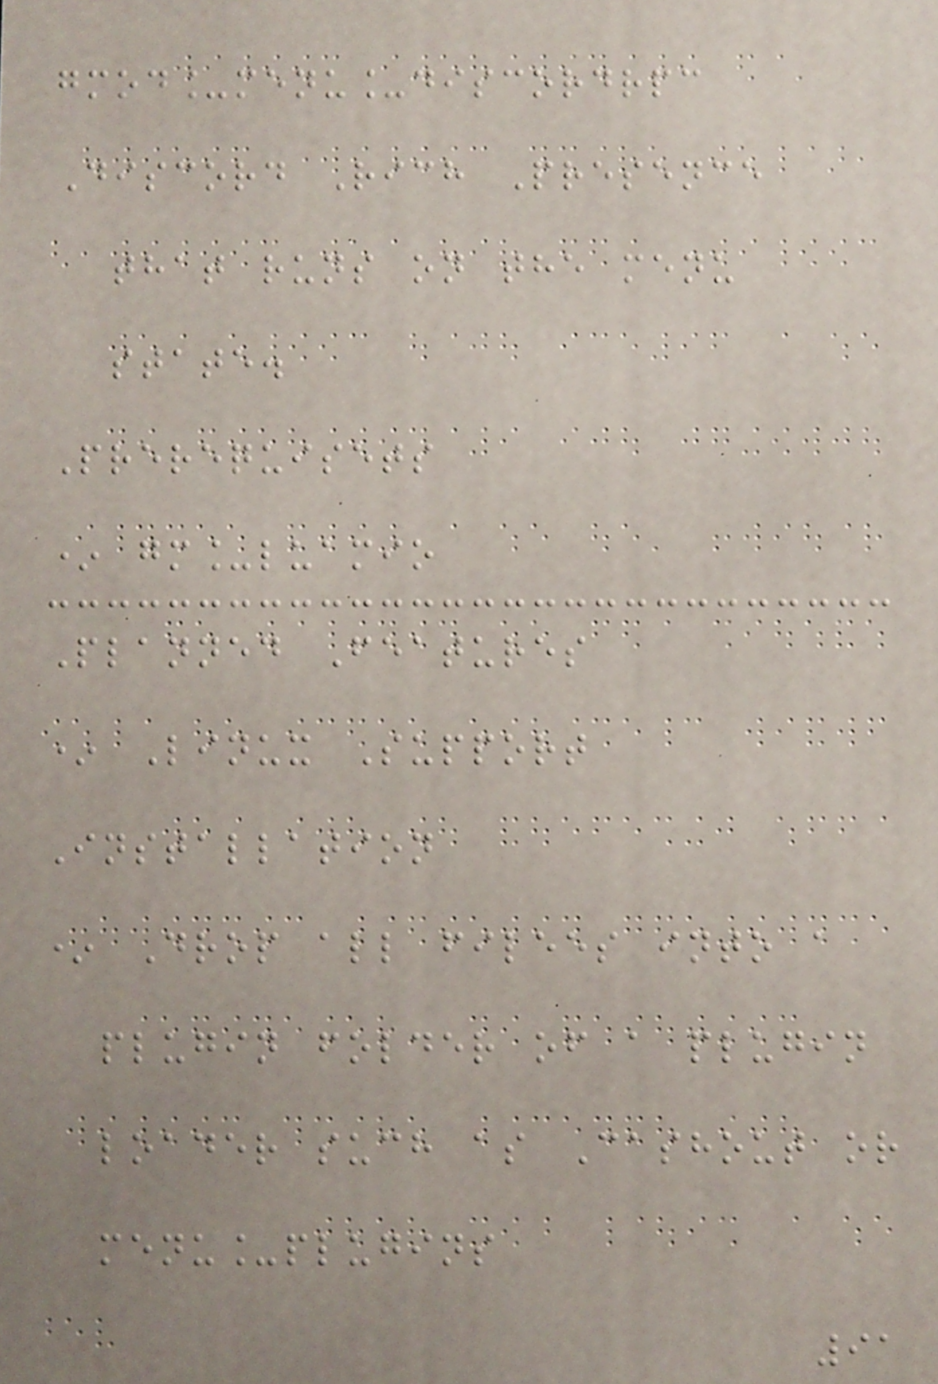gmod_menu_discordrpc
Discord Rich Presence
that runs on the menu
state.
Prerequisets
* gm_luamio
Planned Features
* Linux Support
Installation
* Drop all filees into a
plugin folder of a plugin
loader such as Cashout or
menu_plugins
91
